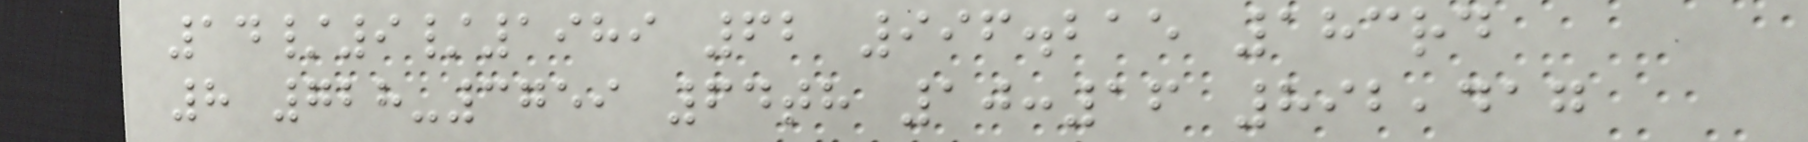14/9/1989 62 996.215 183rd
8 728-3759 64th 10:16 892,417
